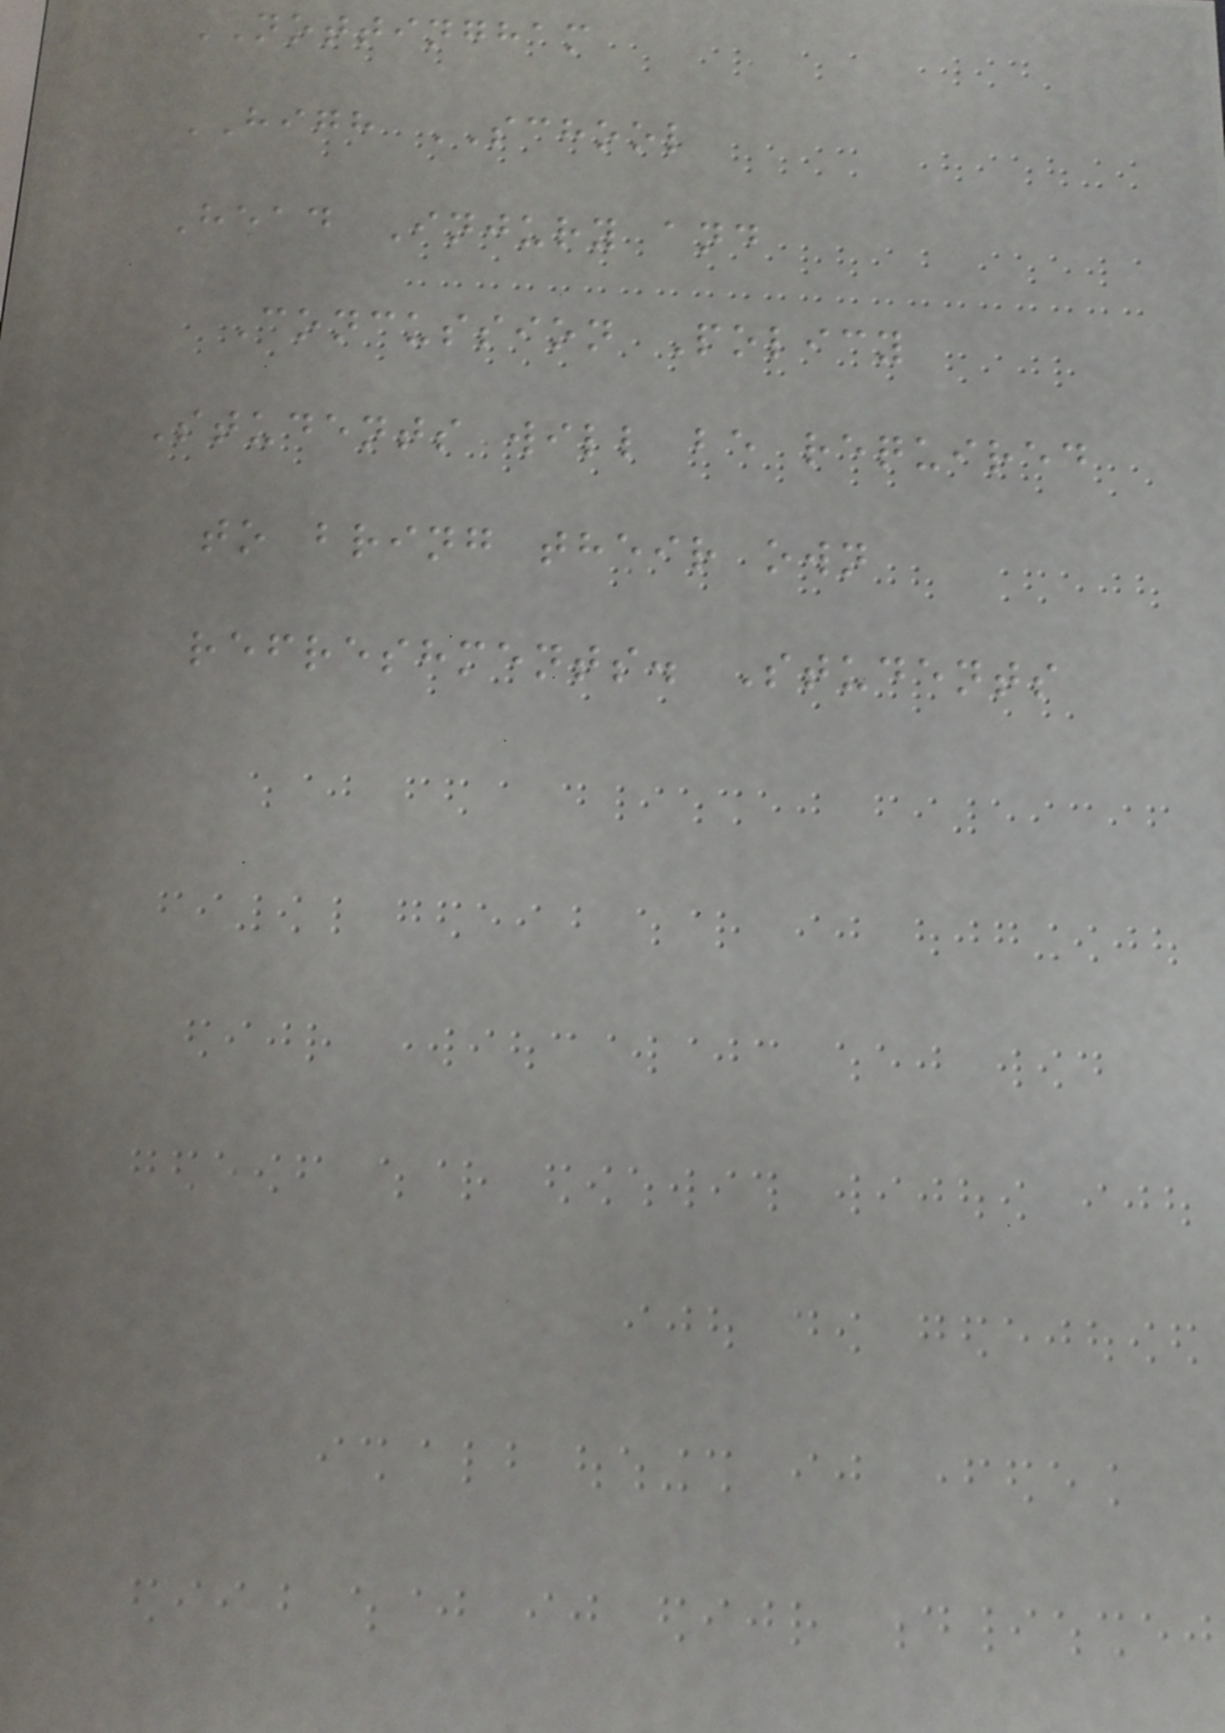NOTTINGHAM
HIGH SCHOOL
Head Injury and
Concussion Policy
Students will be required
to bring their own
refreshments. Students
